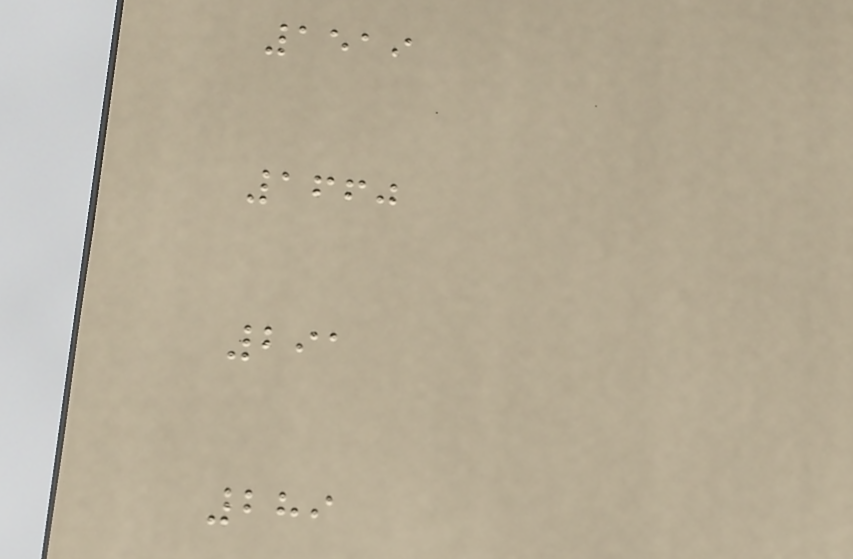1519
1660
291
289
